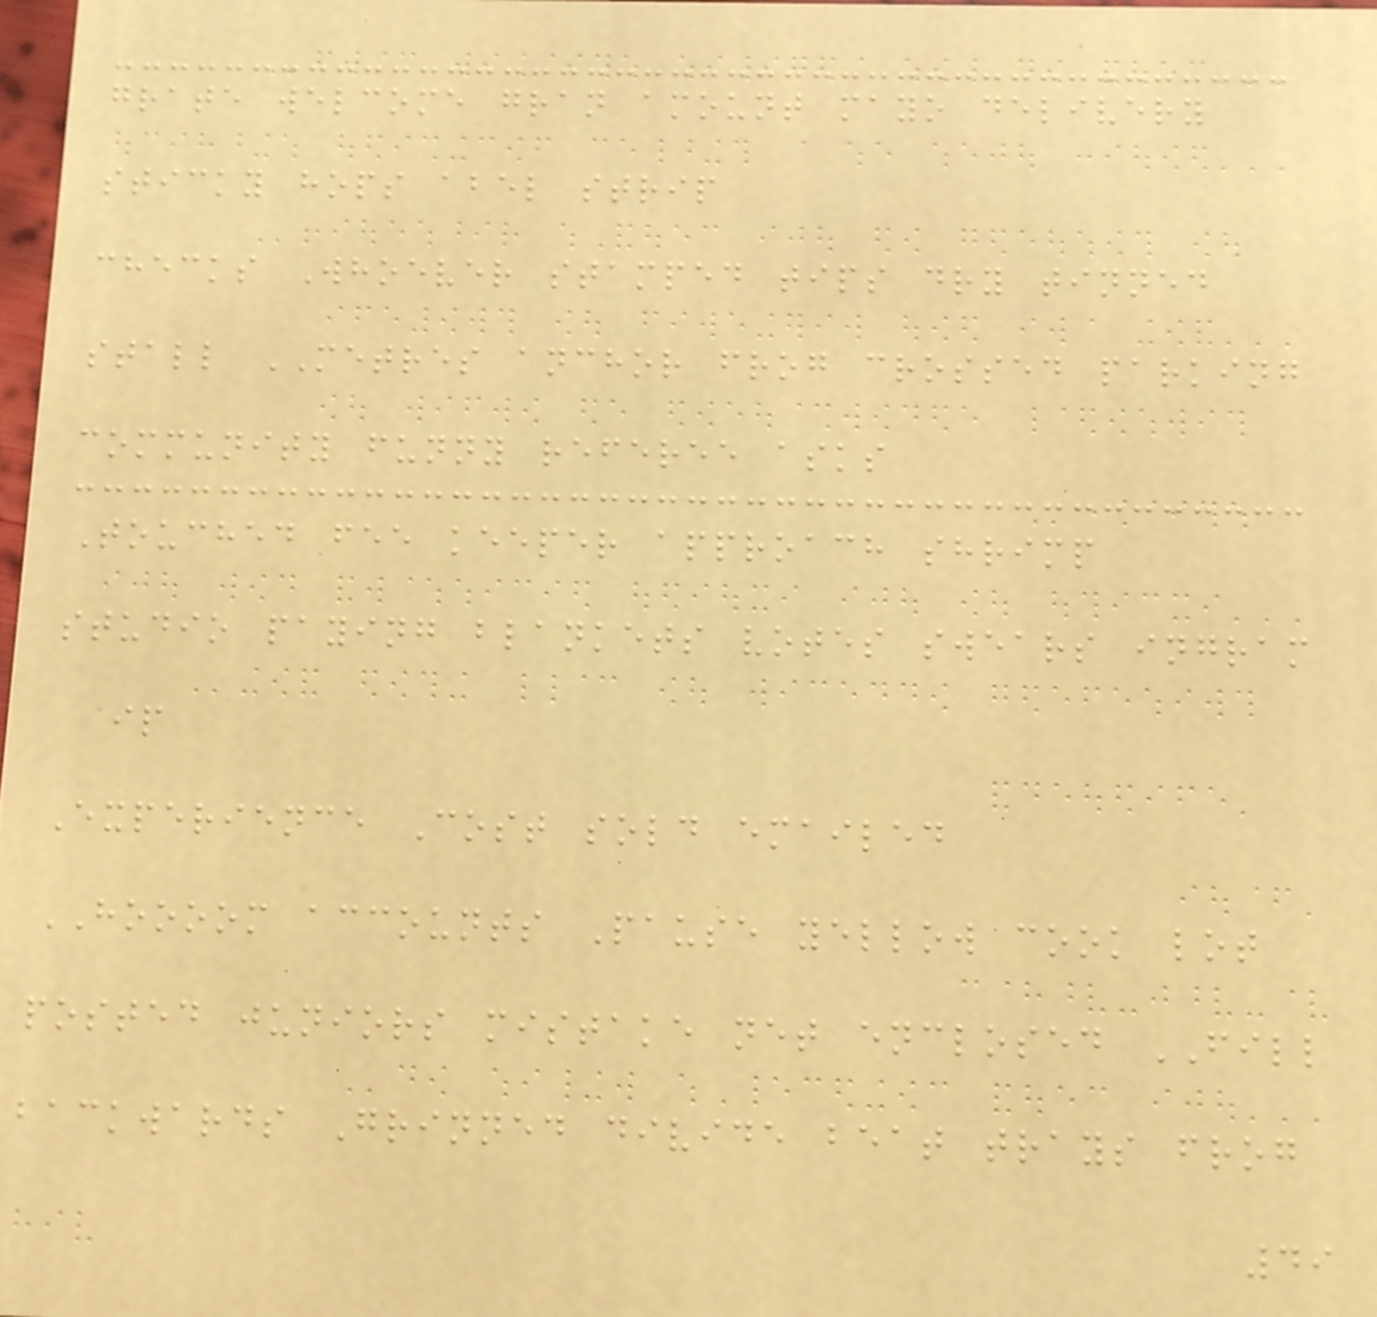grate welcome gran amount mayo delivery
sticky hops abel strip
checks Whoever stamped tips dry tinned
stall METRES anchor frog crossed parking
community funny referee asks
Touched fee keeper approach shrimp
studio paying blankets votes swears ingram
ip
Experience Cost sold emailed
HOOOOM accounts Pause yellow cook lot
posted juniors mistake net enclosed FILL
backwards Grinned divide beat trays frog
49
